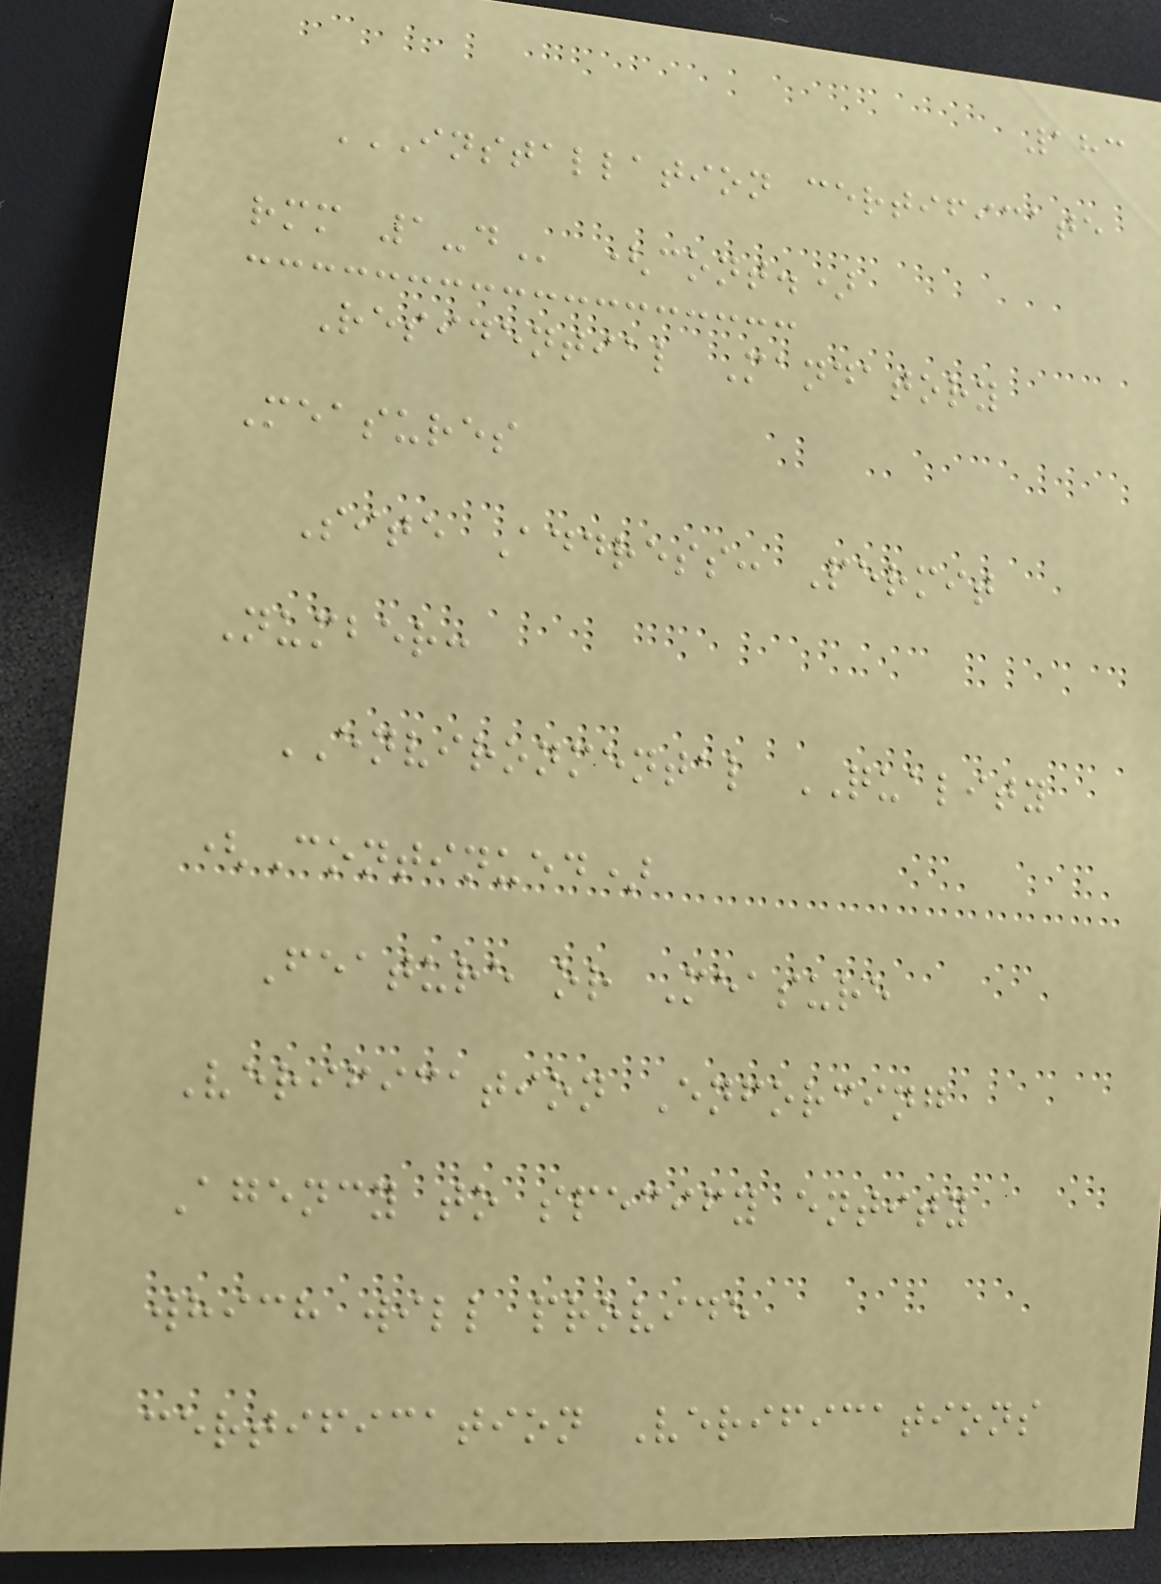183
INSTALLATION CERTIFICATE
RMM 1-D (cont.)
Residential Mandatory
Measures
Site Address: Permit
Number:
ENVIRONMENTAL QUALITY
(Continued)
Feature or Measure
Verification Enforcing
Agency to specify entity
which will provide
certification Verifications
